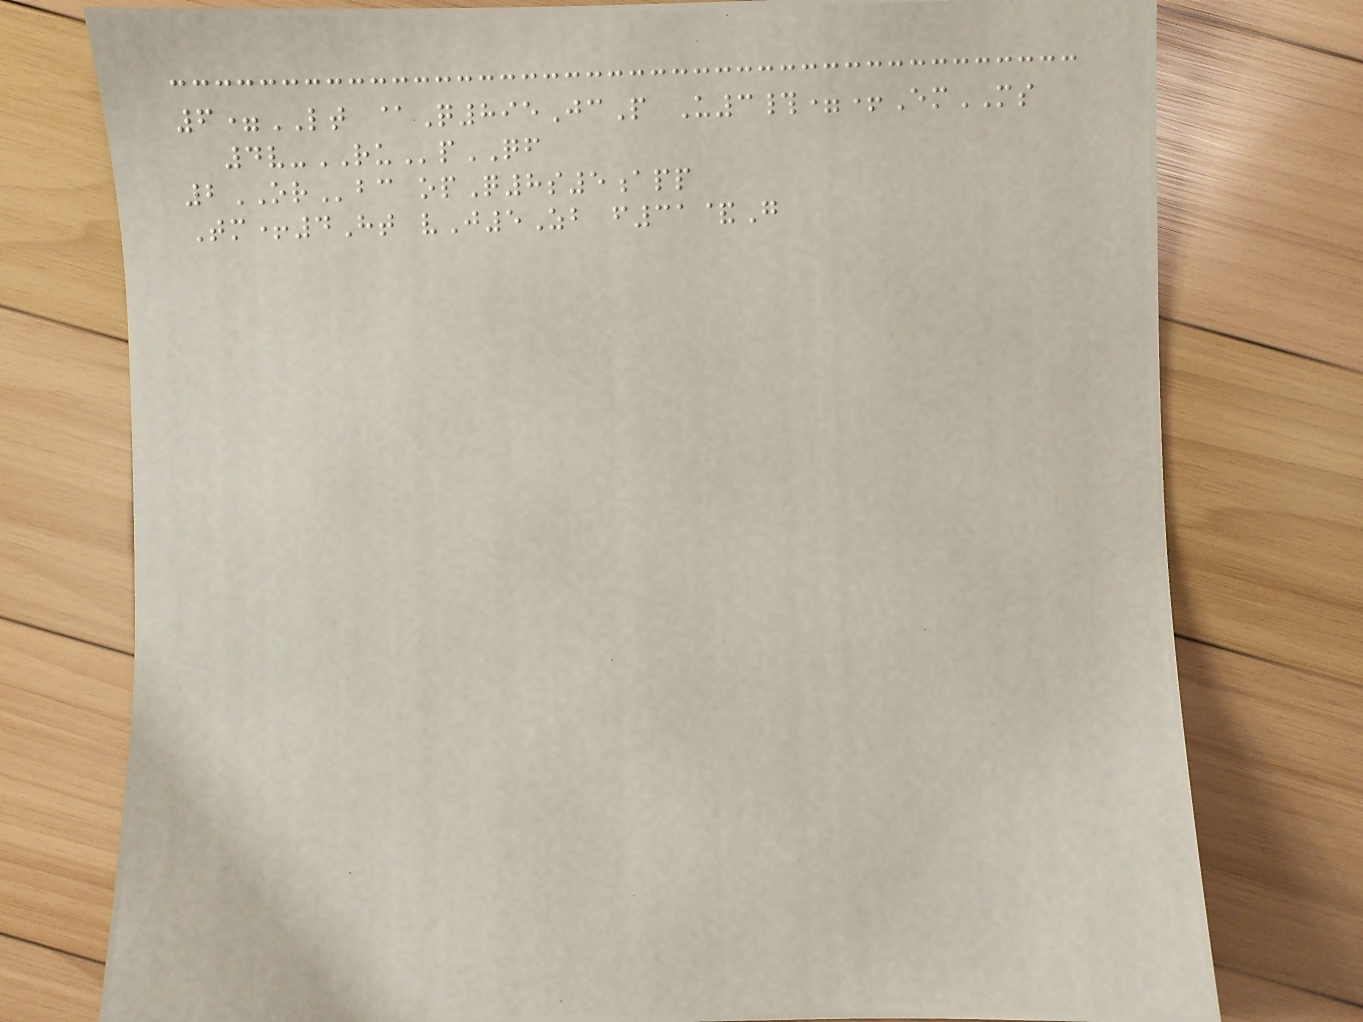6=LT @Q895JcP U3#=+EmMS
4v-RUpQF
2ORbc opQ8s5app
Tm+4Ht vJ5Zb f31&G
